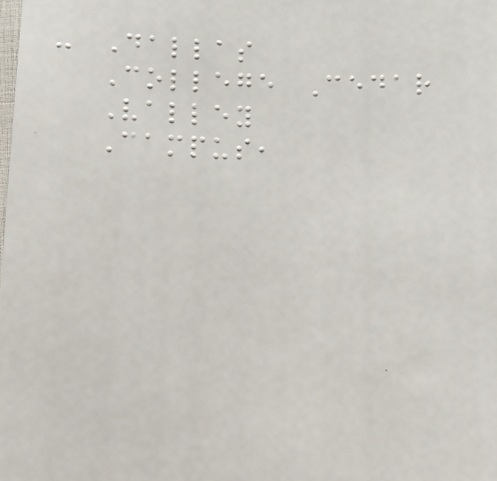- Dallas
College Cedar
Valley
Campus,
